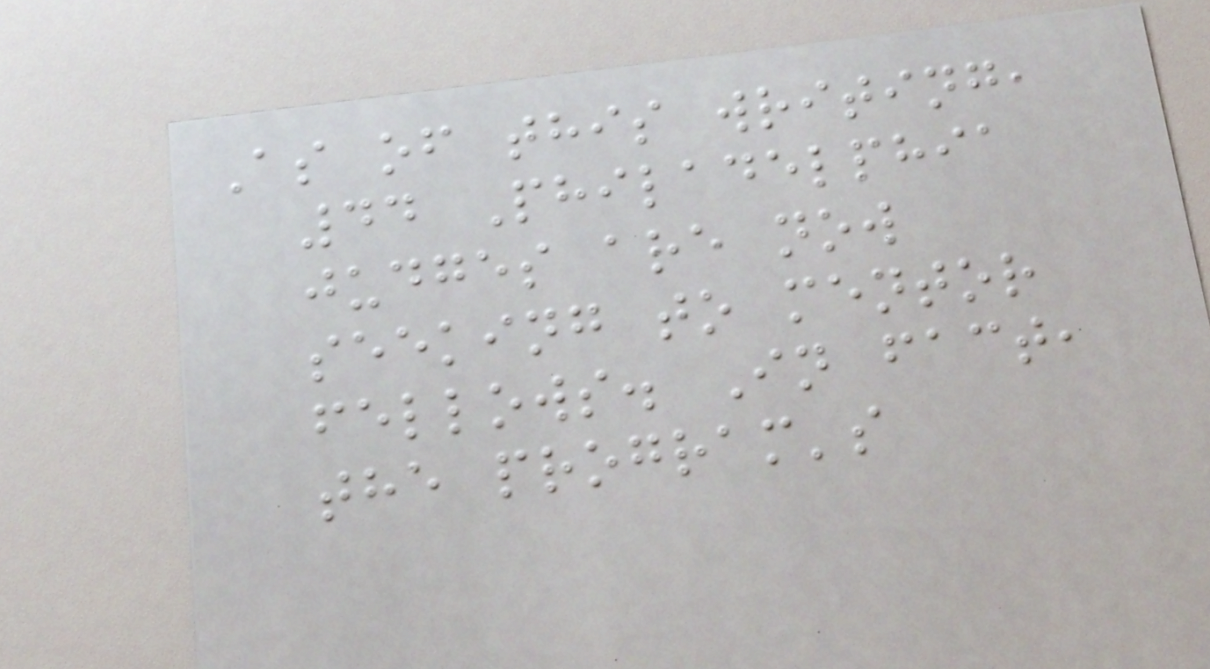As of this writing,
44 Philadelphia
judges are now
seeking to mentor
fellows. In fact,
the program's
